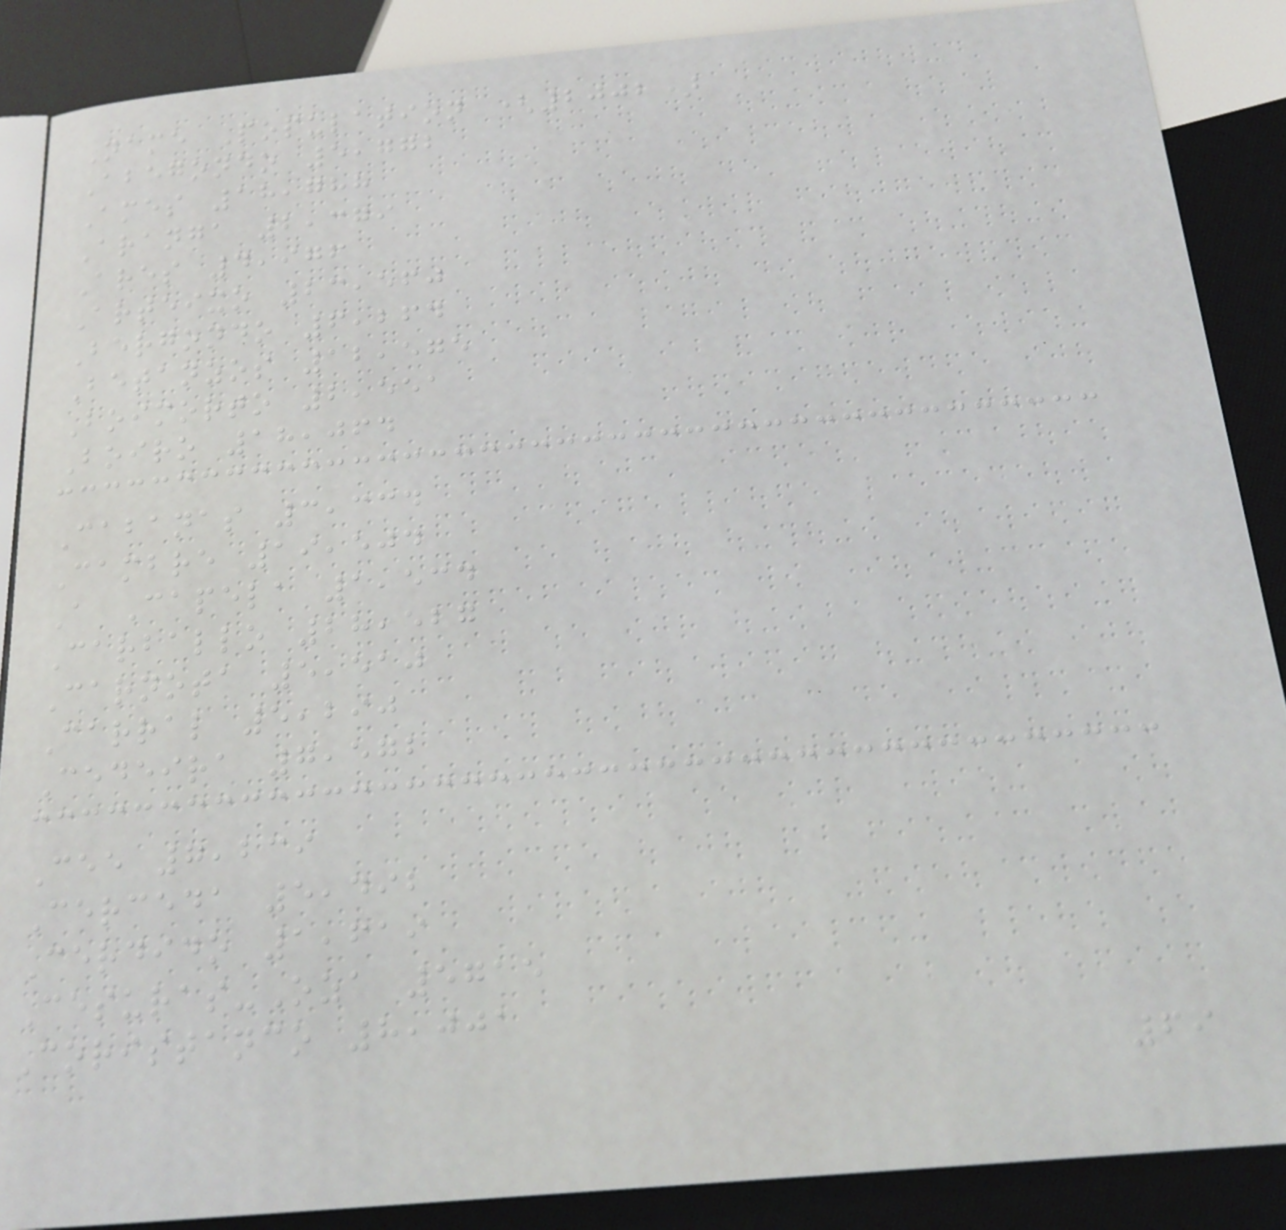Name Population (2002)
Abegondo 5,772
Ames 18,788
Aranga 2,379
Ares 4,976
Arteixo 23,560
Bergondo 6,264
Betanzos 12,575
Boimorto 2,551
Boiro 18,064
Cabanas 3,334
Cambre 19,504
A Capela 1,534
Carballo 28,527
Carnota 5,510
Carral 5,290
Cedeira 7,572
Cee 7,239
Cerceda 5,492
Cerdido 1,619
Cesuras-Oza 5715
Coristanco 8,001
69
